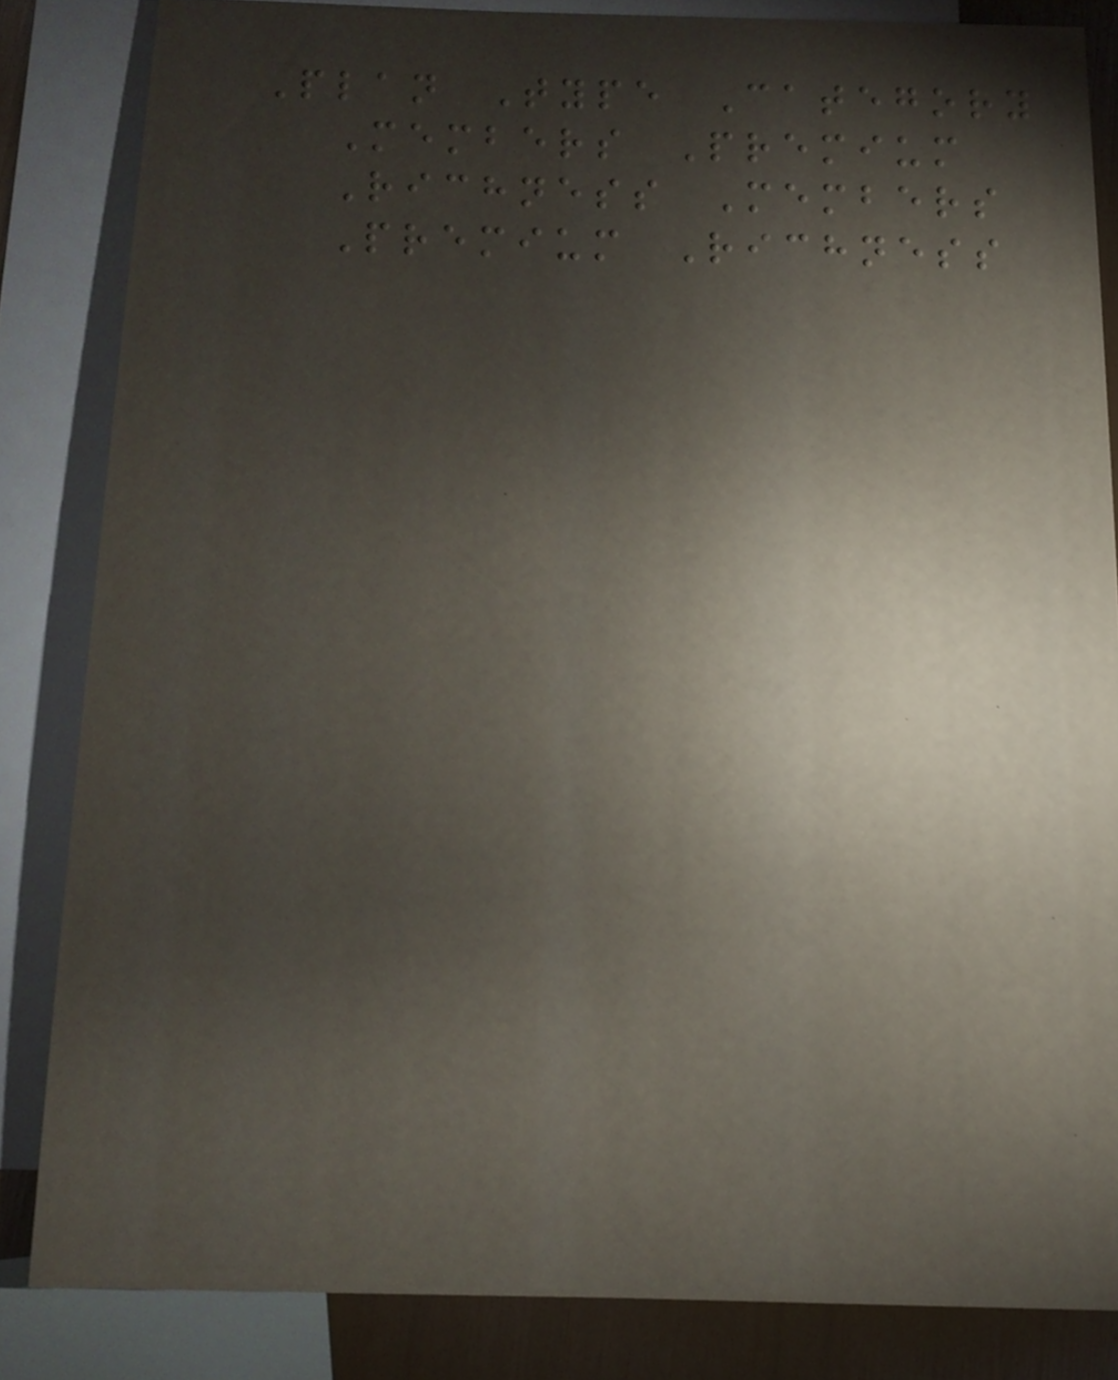Plan Type Category
Members Premium
Richness Members
Premium Richness
